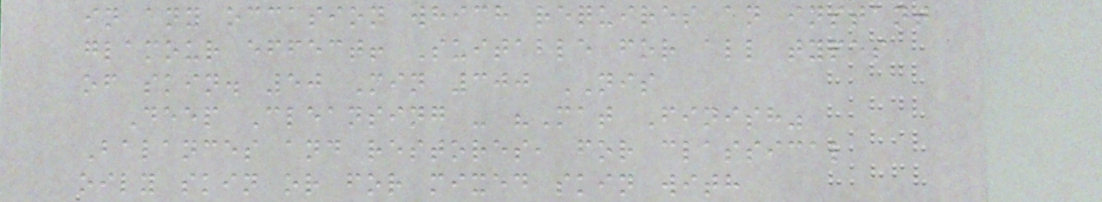in any occasion which requires an instant
glamour effect! Suitable for all types
of skin. 50 Min 300 NIS
Deep Cleansing - "Mat Finish"
Balances and restores, for classical
oily skin or for mixed skin with
